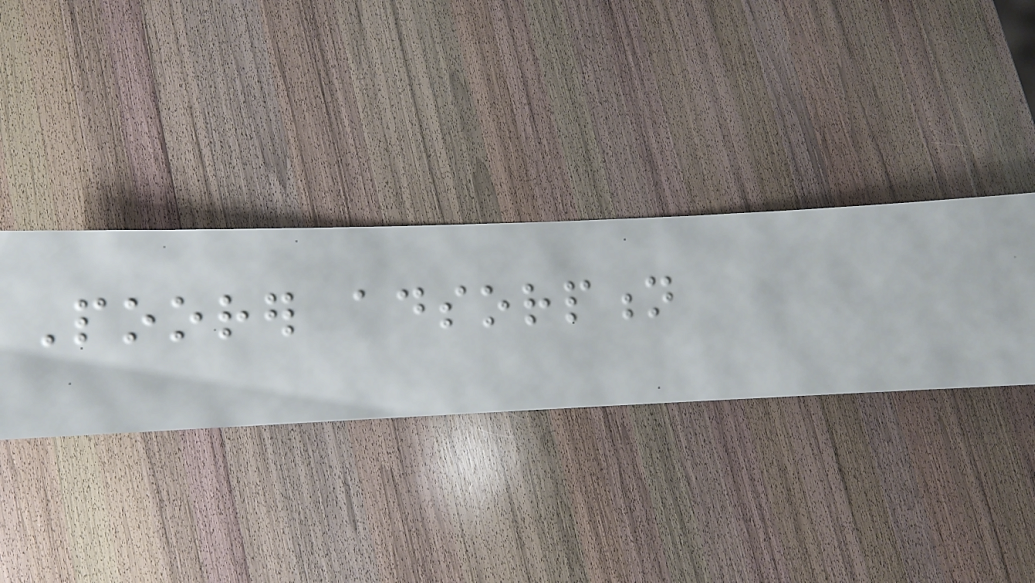Poorer adsorption
